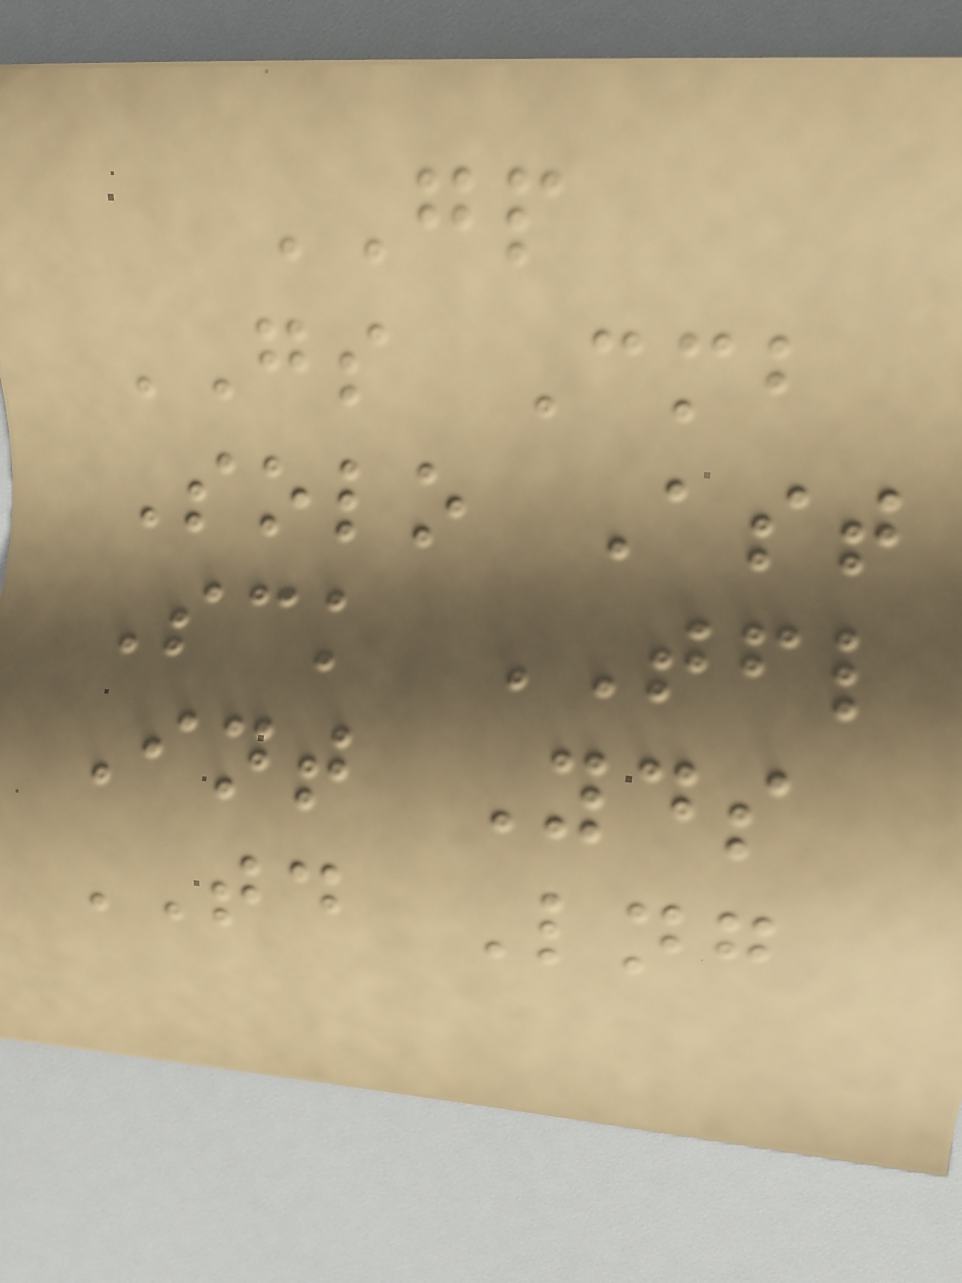GP
GS Cmb
Solo Ast
Sck TFL
Int Yds
TD Lng
